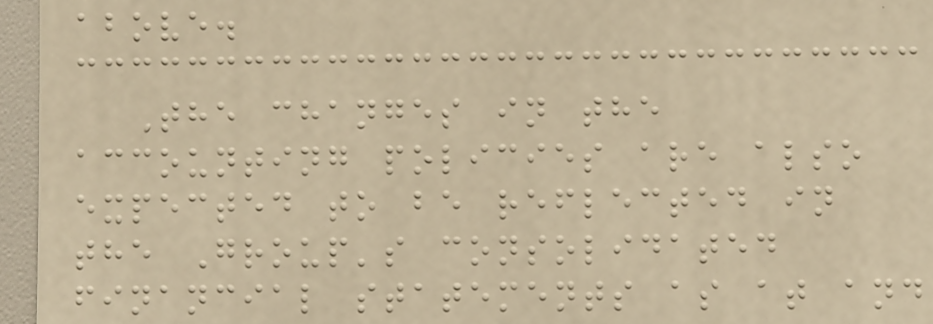above.
The changes in the
accounting policies are also
expected to be reflected in
the Group's consolidated
financial statements as at and
